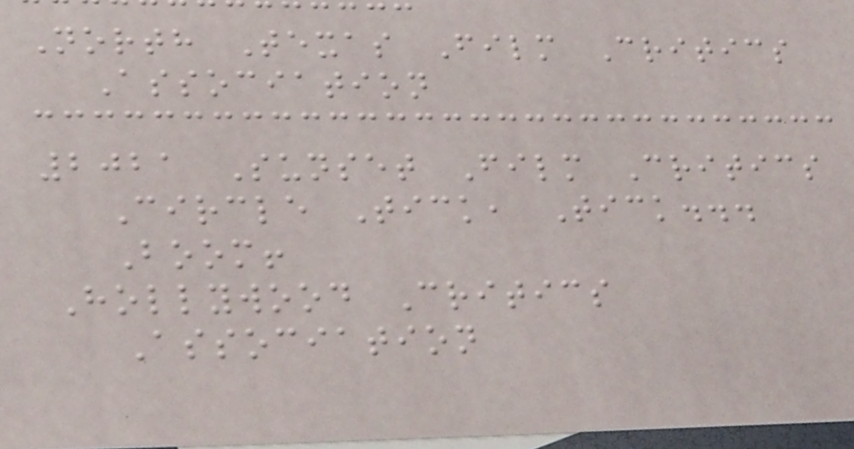North Texas Film Critics
Association
2021 Sunset Film Critics
Circle Tick, Tick...
Boom!
Hollywood Critics
Association
